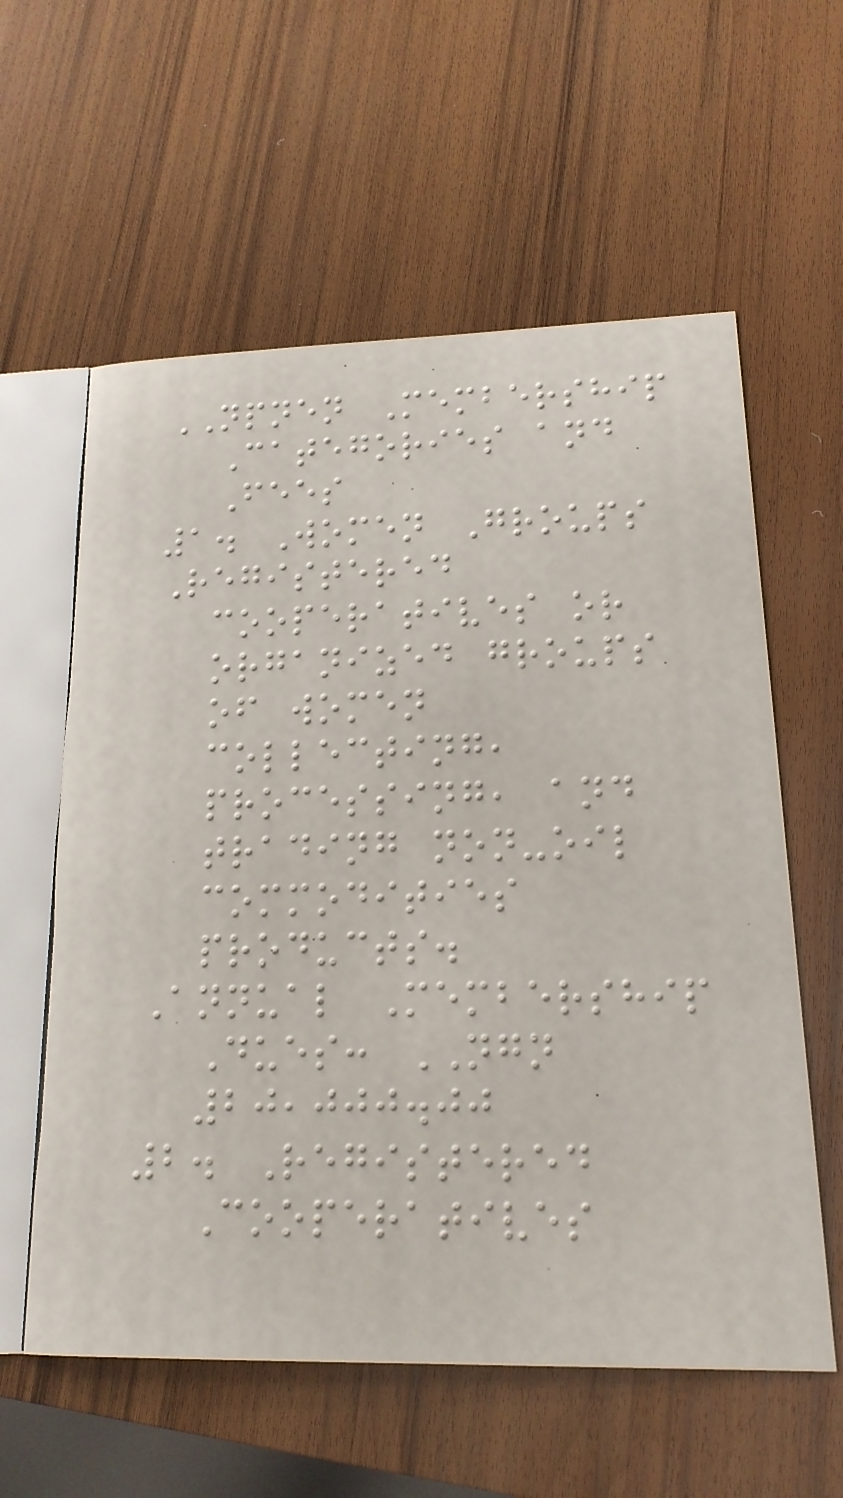NPNEN Membership
Categories and
Fees
1. Women Groups
Registered
cooperatives or
organized groups
of women
collecting,
processing, and
trading non-oil
commodities
products.
Annual Membership
Dues: NGN
20,000.00
2. Registered
Cooperatives
